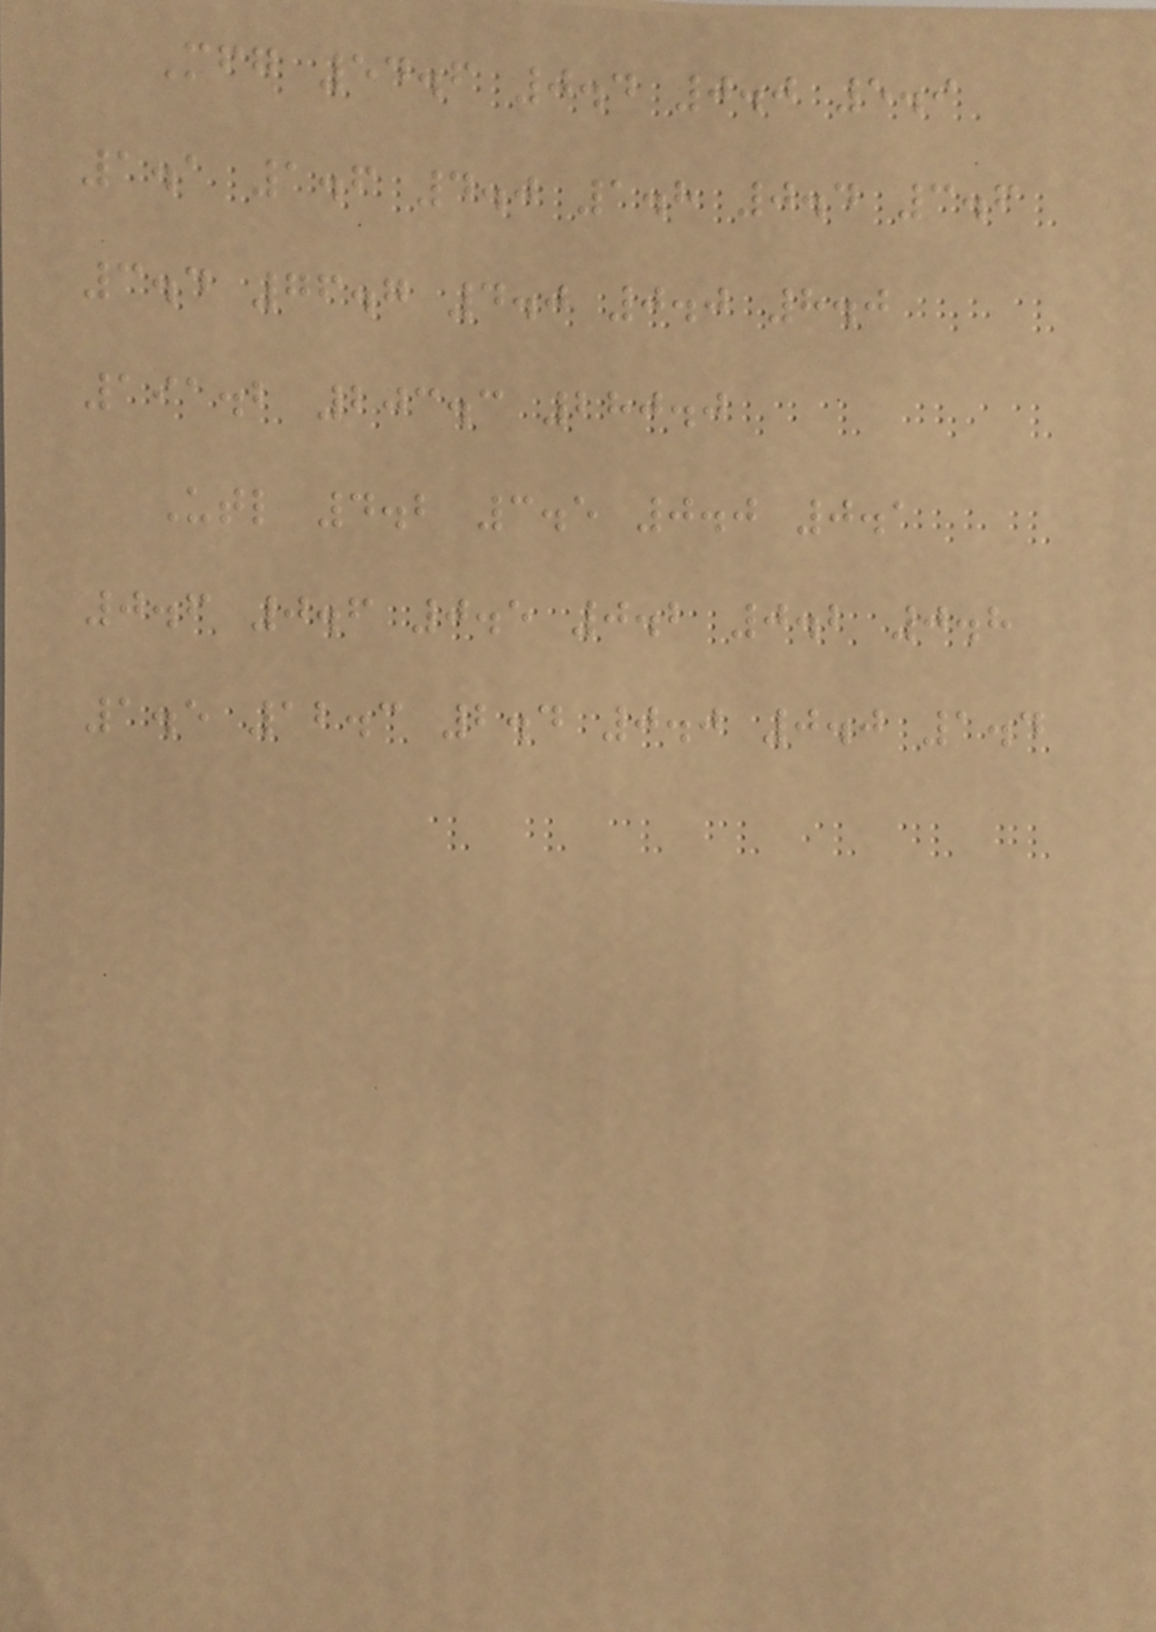Mfg 54.6 0.4 0.0 5.9
1.1 1.6 4.0 1.8 0.4 3.6
3.4 76.7 4.0 0.0 8.0
191.2 203.3 280.0
Utl 4.2 3.5 0.0 0.1
0.6 0.6 0.5 0.2 0.2 0.8
1.5 12.3 2.4 0.0 0.0 1.4
